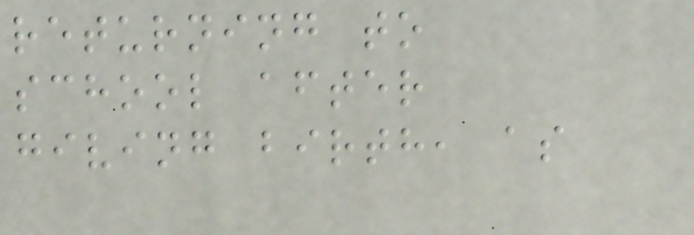returning to
school after
giving birth, as
